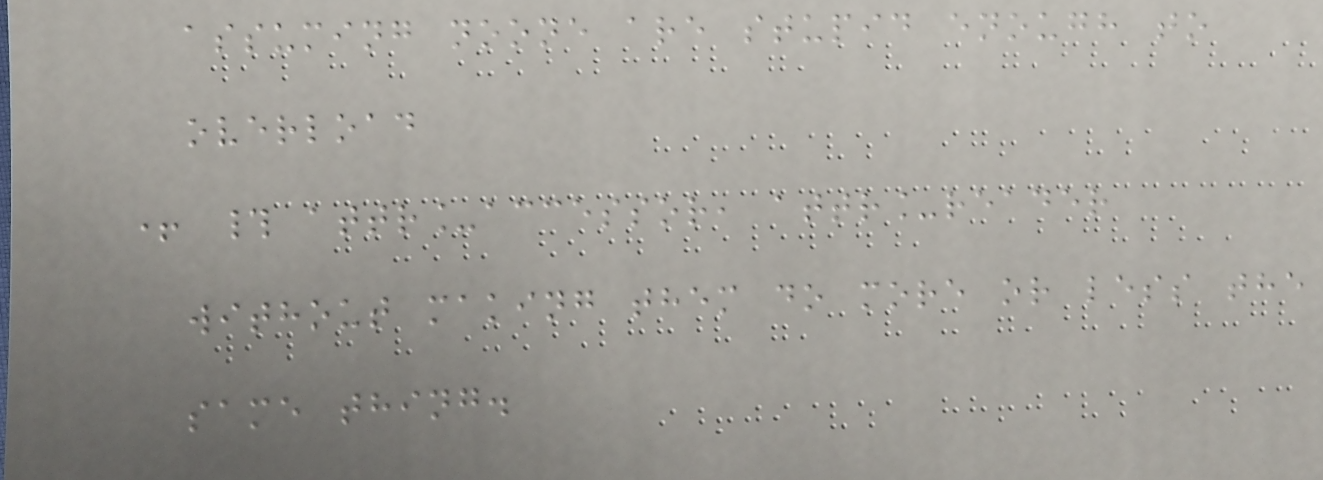assuming noone are stupid enough to
overload
+ # attr_accessor, attr_reader
without making them do more or less the
same thing.
